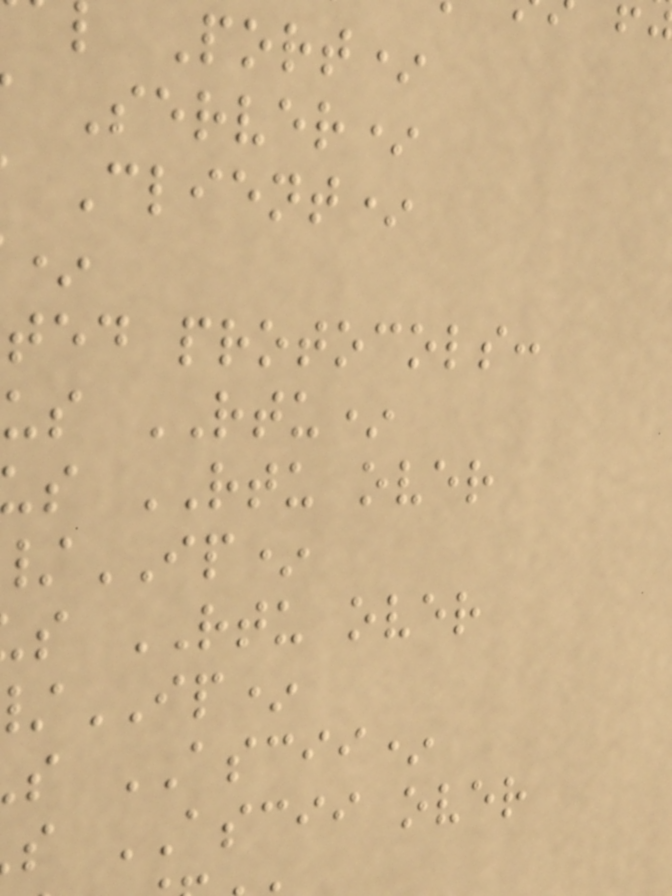Port*
Server*
Client*
ted protocols:
us RTU*
s RTU over
IP*
s RTU over
IP*
s ASCII*
s ASCII over
